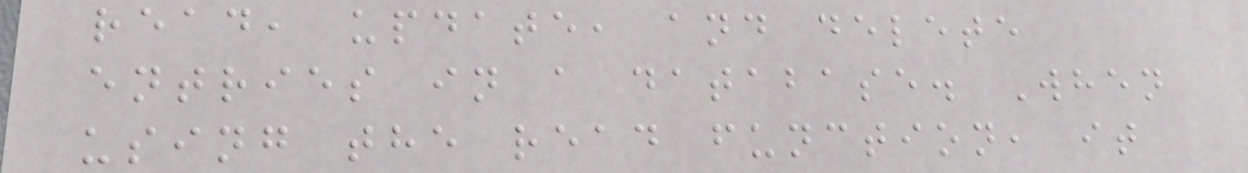read, update, and delete
entries in a database. When
using the read function, it
